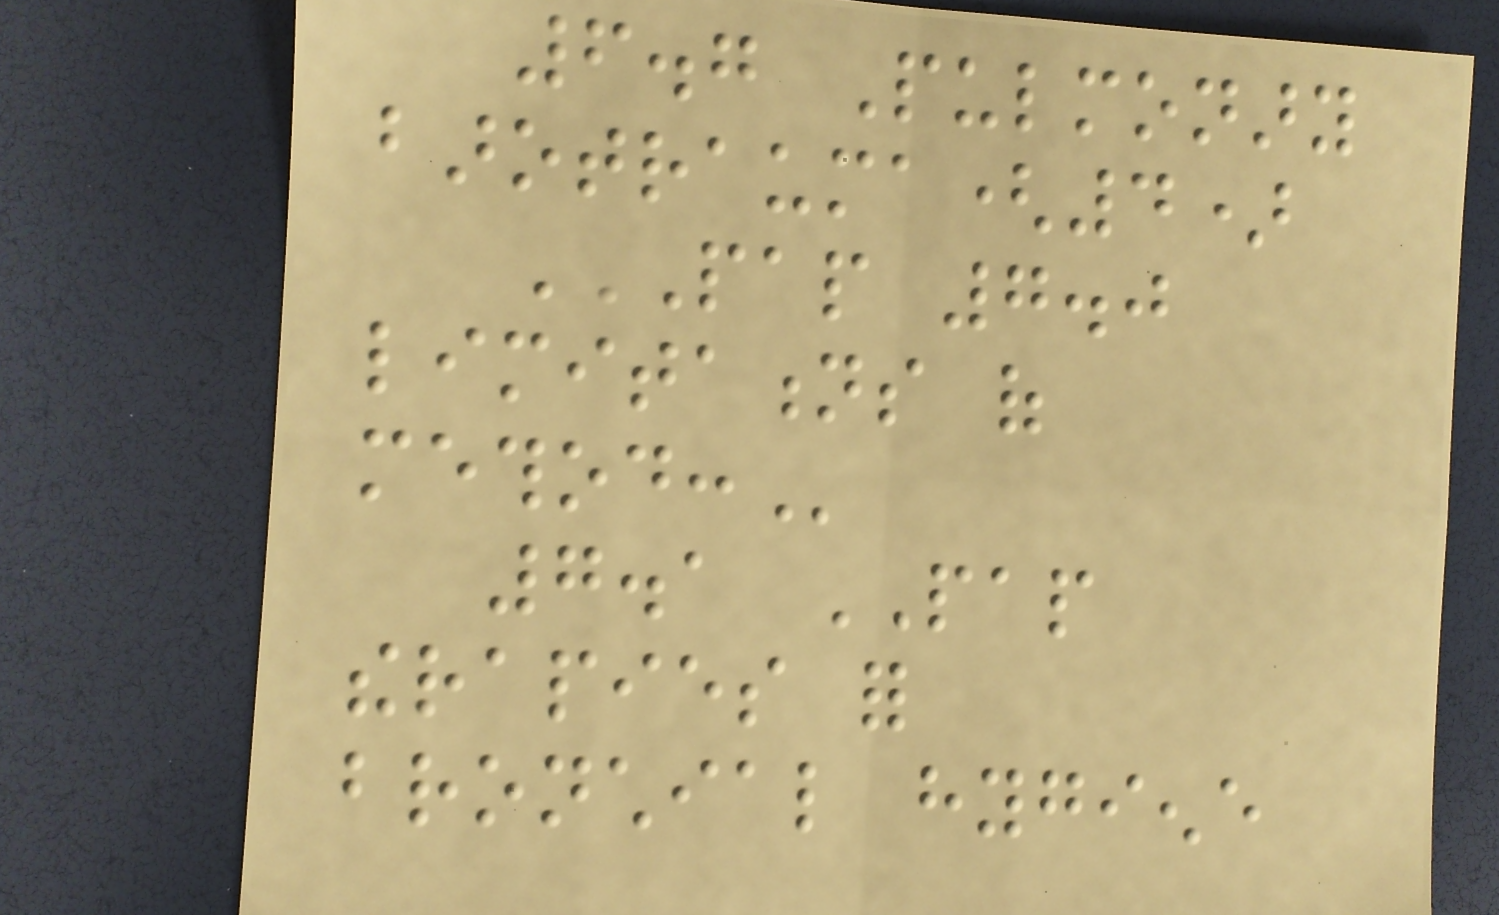6.7 Pulmonary
barotrauma(4)
PAP 7.0
LIMITATIONS OF
METHOD:
7.1 PAP
therapies for
bronchial hygiene
